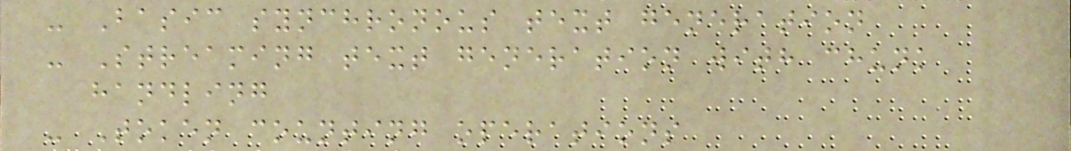- Basic synchronous text generation
- Streaming text generation with chunk
handling
- Token counting operations
